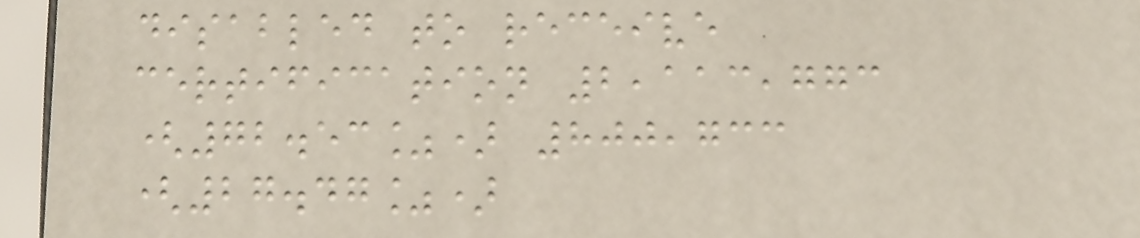disabled to receive
certification 2,113,773
(72.53%) 800,733
(27.47%)
